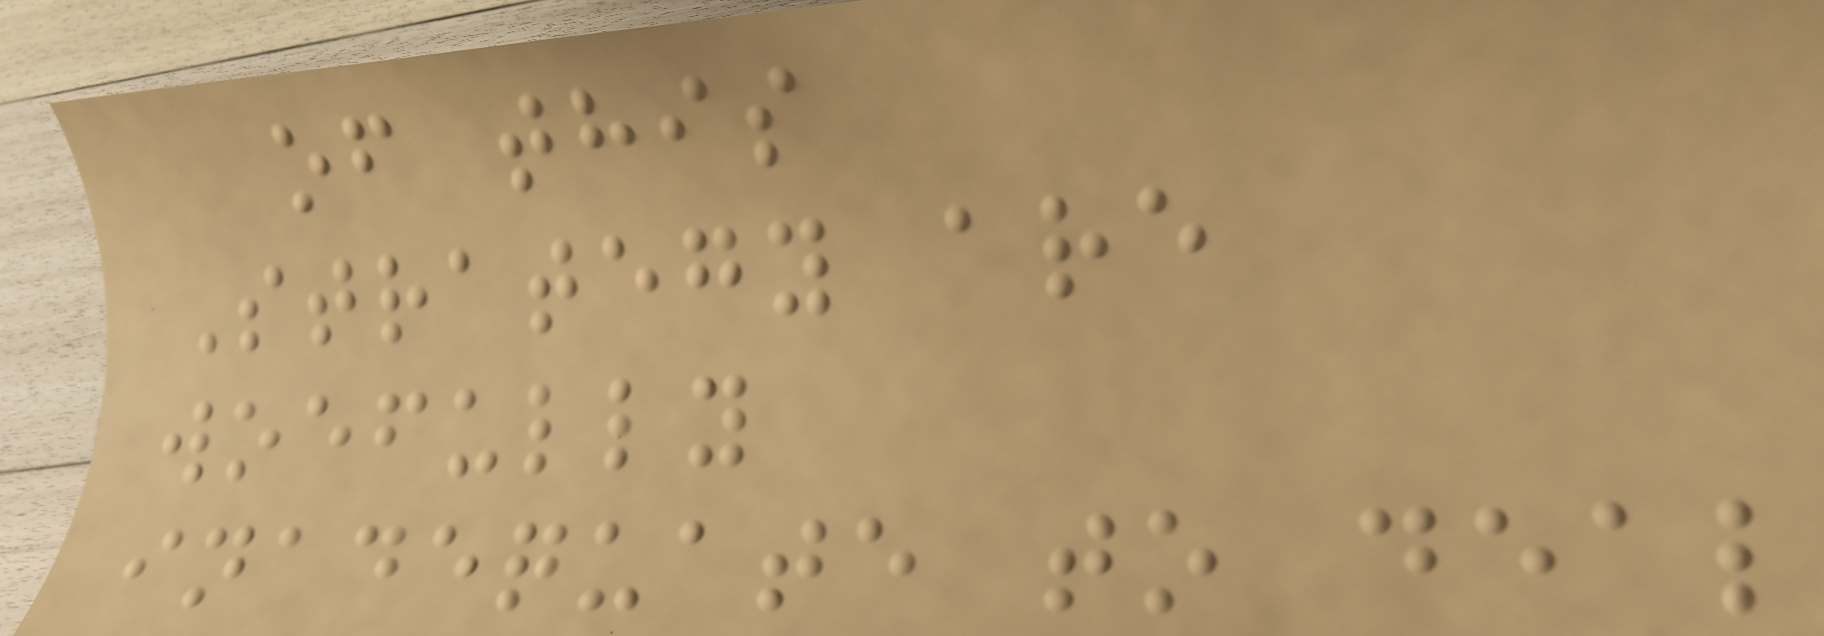of this
Strategy are
woefully
inadequate to deal
